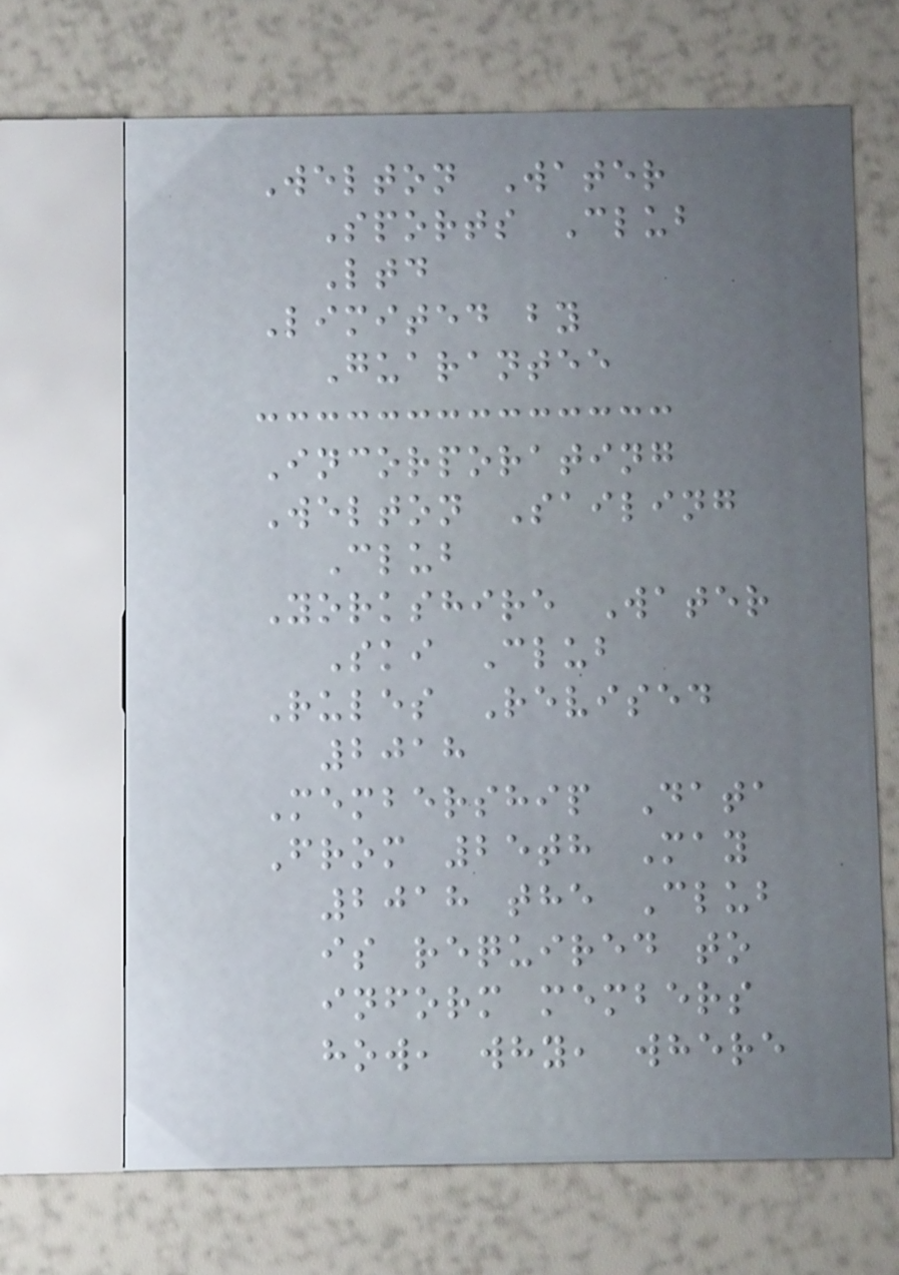Welton Water
Sports Club
Ltd
Limited by
Guarantee
Incorporating
Welton Sailing
Club
Yorkshire Water
Ski Club
Rules Revised
2018
Membership Data
From 25th May
2018 the Club
is required to
inform members
how, why, where
